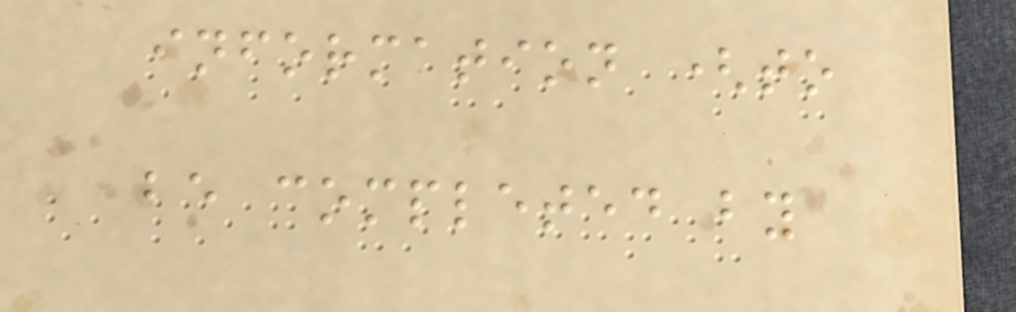information (to
be completed by
